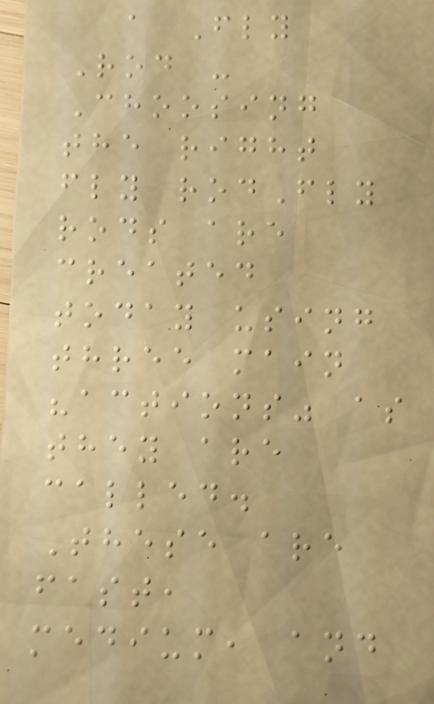a Fly
Rod -
Choosing
the right
fly rodFly
rods are
created
today using
three main
"actions" as
they are
called.
These are
fast,
medium, and
